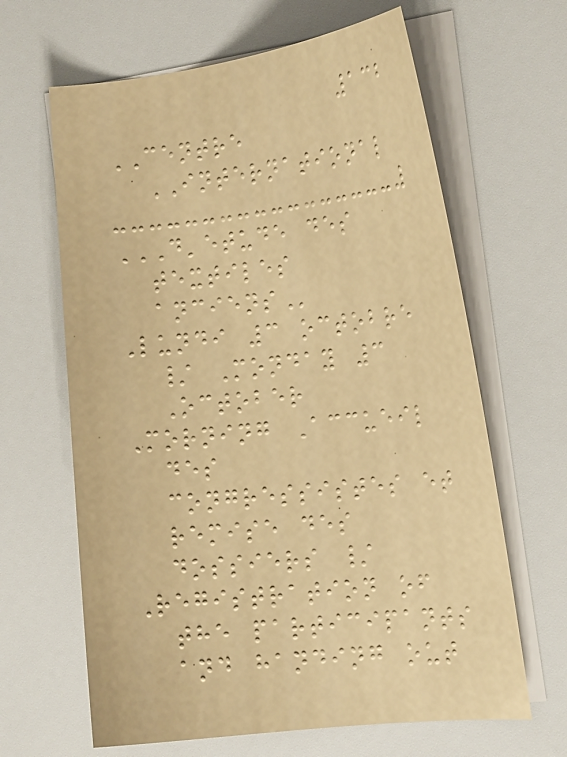132
CENTRE
INTERNATIONAL
D'ETUDE DES
TEXTILES
ANCIENS
Lundi 3 octobre
/ Monday 3
October
Morning Accueil
des
congressistes et
remise des
dossiers /
Registration of
the participants
and handing out
